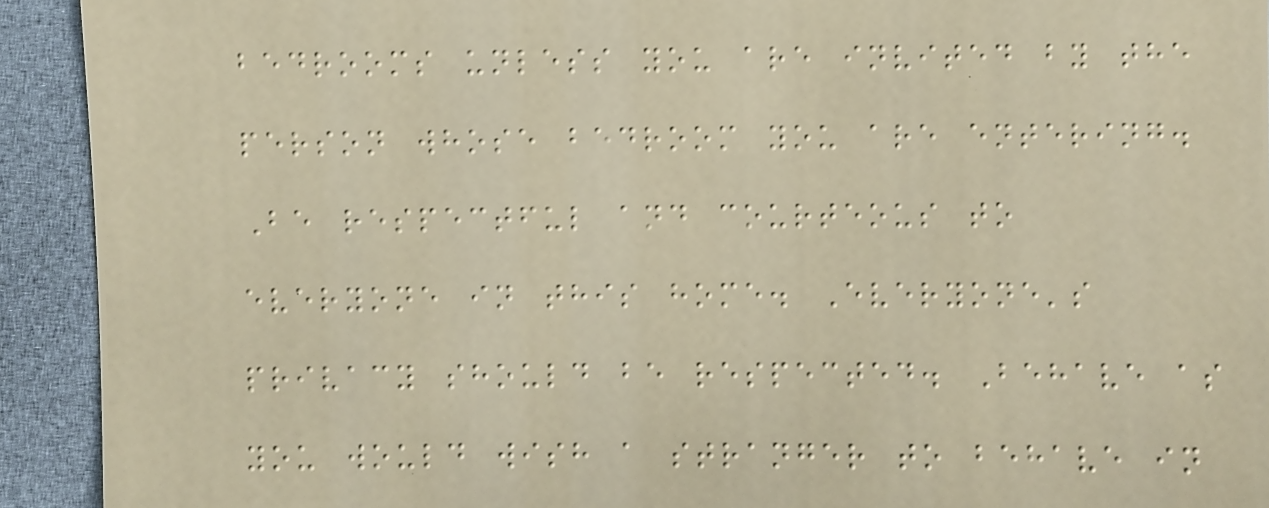bedrooms unless you are invited by the
person whose bedroom you are entering.
Be respectful and courteous to
everyone in this home. Everyone's
privacy should be respected. Behave as
you would wish a stranger to behave in
